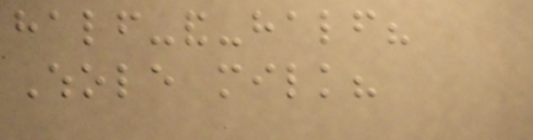half-and-half?
Whole milk?
